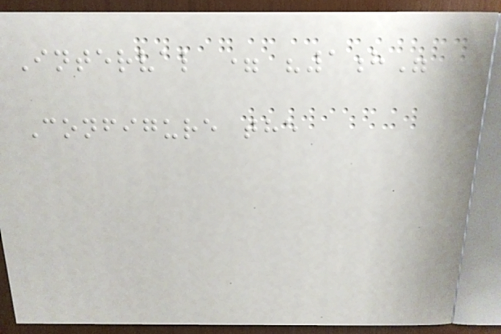Interval = "1h"
Configure the
